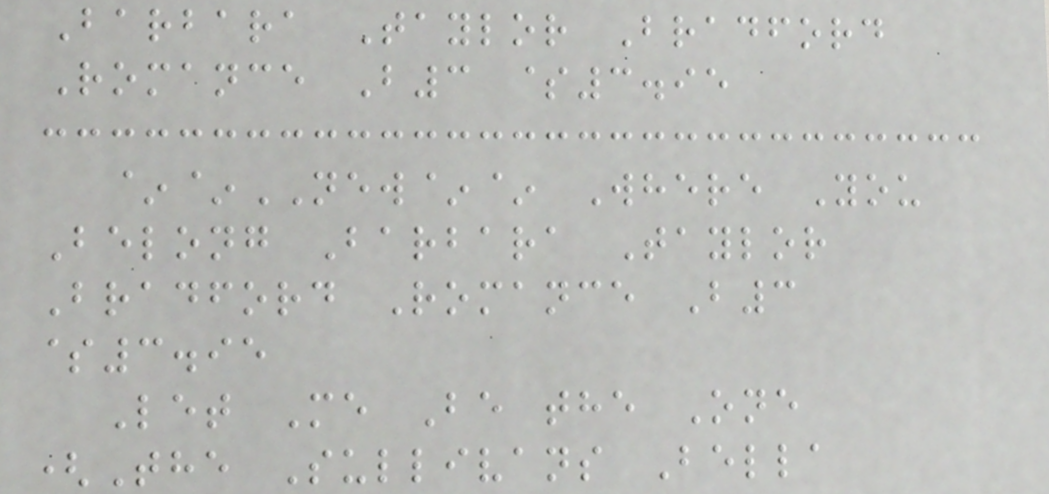Barbara Taylor Bradford
Romance B3 $3.95
~~NEW~~ Where You
Belong Barbara Taylor
Bradford Romance B3
$3.95
Let Me Be the One
(The Sullivans Bella
